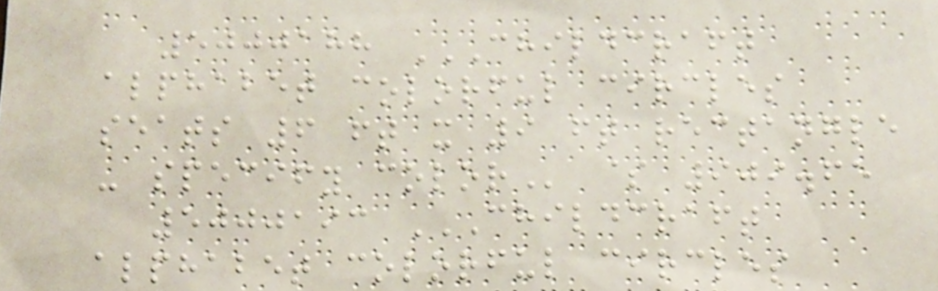5000188 CHILDCRAFT
ALPHABET COLORFUL CIRCLES
SEATS 6 FT X 9 FT RECTANGLE
- SPECIFY COLOR $ 909.65
5000193 CHILDCRAFT
ALPHABET COLORFUL CIRCLES
